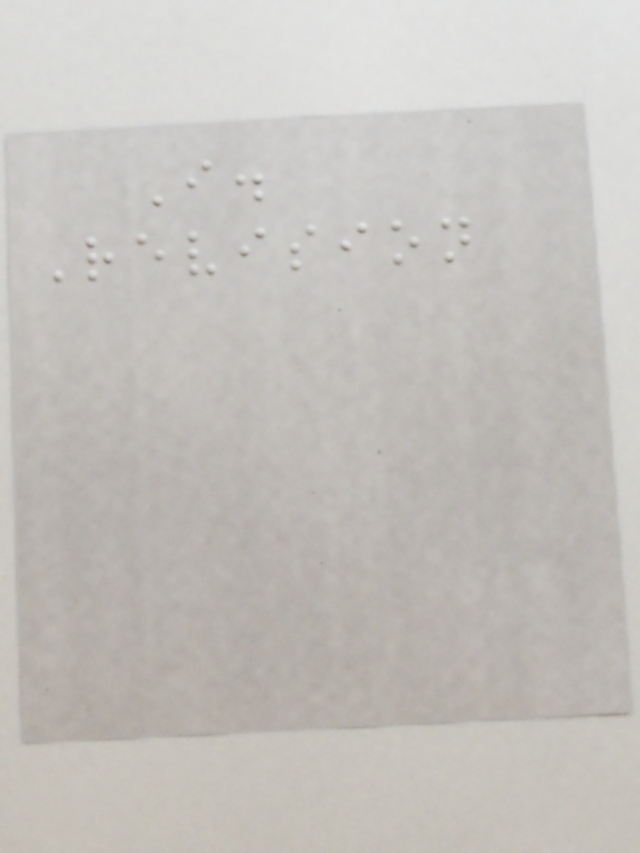I.
Revision
